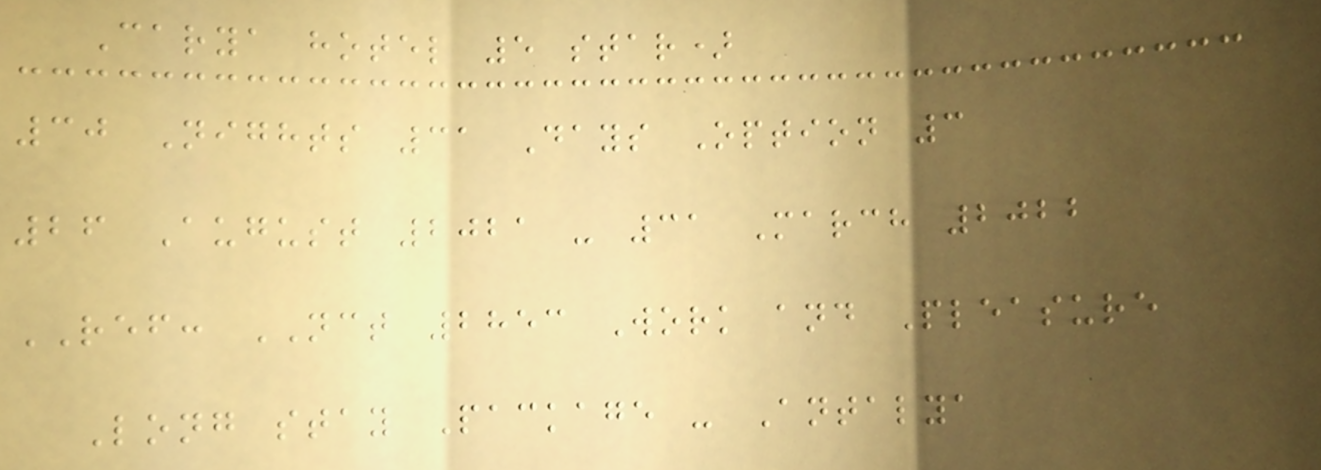Carya hotel 5 star)
30 Nights 31 Days Option 3
26 August 2021 - 31 March 2022
REF: NCT 2853 Work and Pleasure
Long stay Package - Antalya
